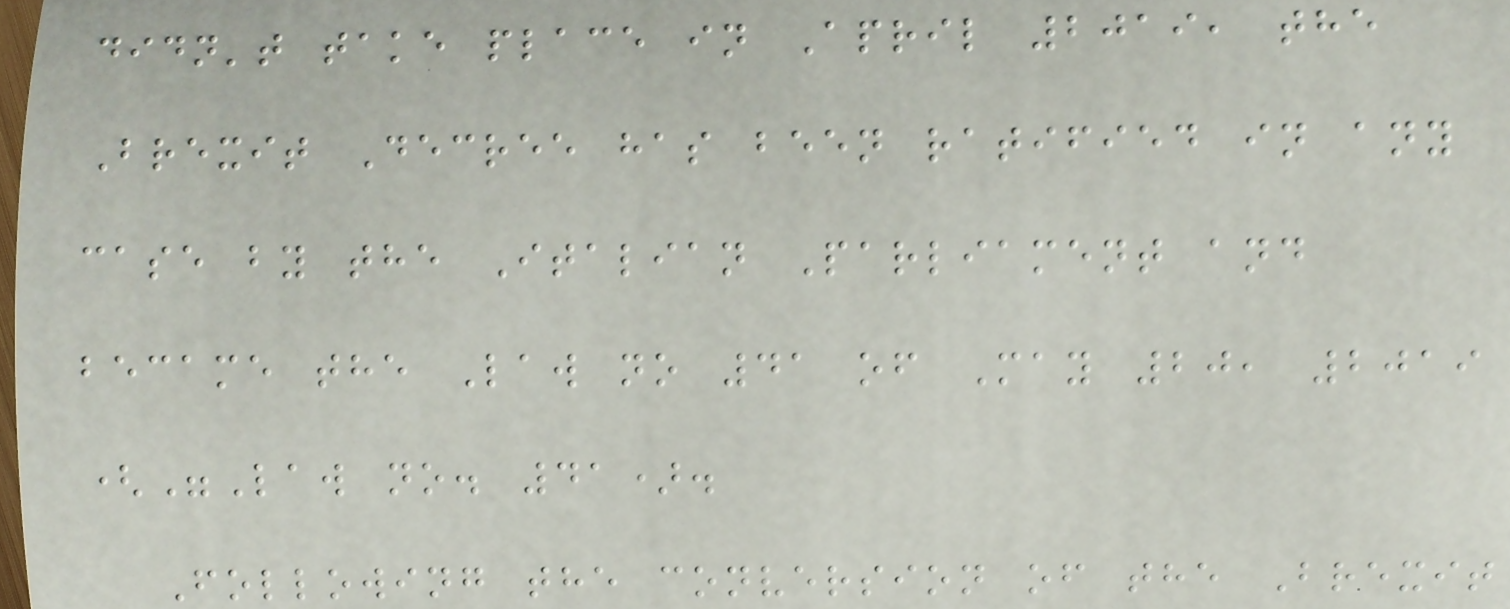didn't take place in April 2019, the
Brexit Decree has been ratified in any
case by the Italian Parliament and
became the Law no 41 of May 20, 2019
("Law no. 41).
Following the conversion of the Brexit
